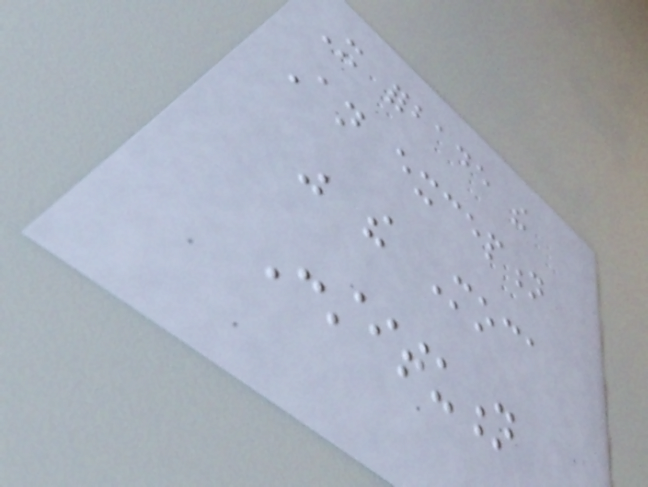It forbade the
An exception
was the Moca
Constitution
